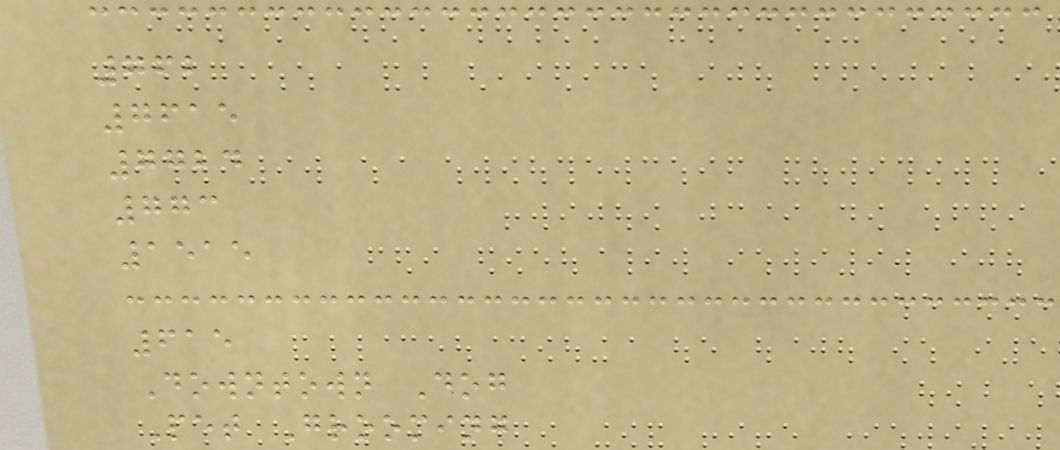762
7615
7724
773
1515
615
Downtown Dog
Pet Grooming
